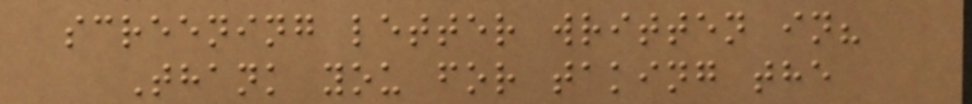screening letter written in?
Thank you for taking the
